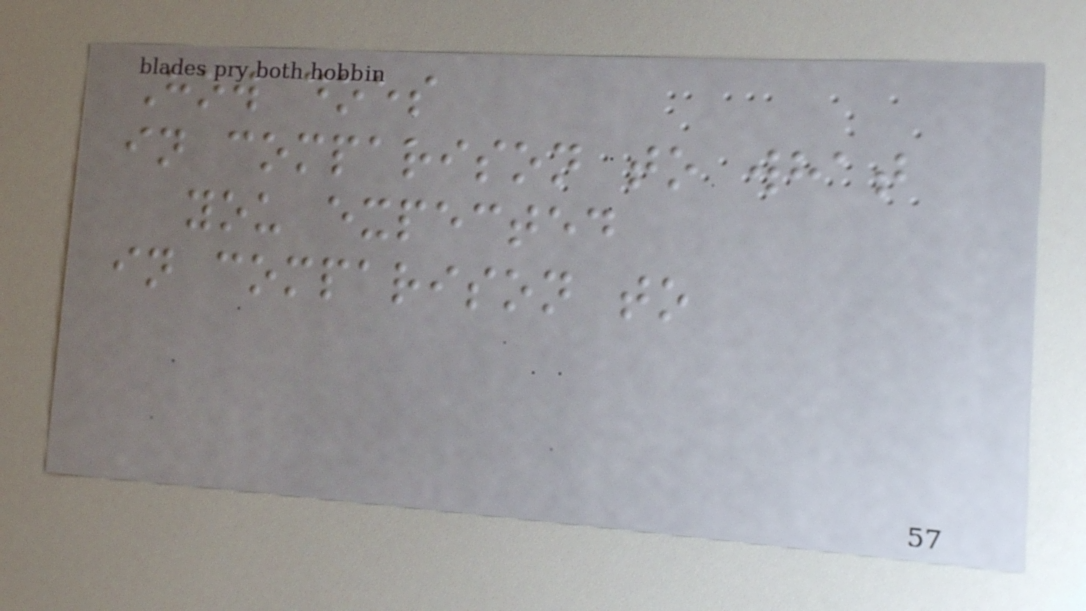How does
in comparison to what
you expected
in comparison to
